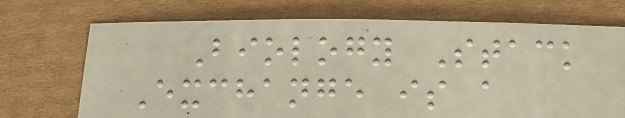Biology Stack
Exchange is a
